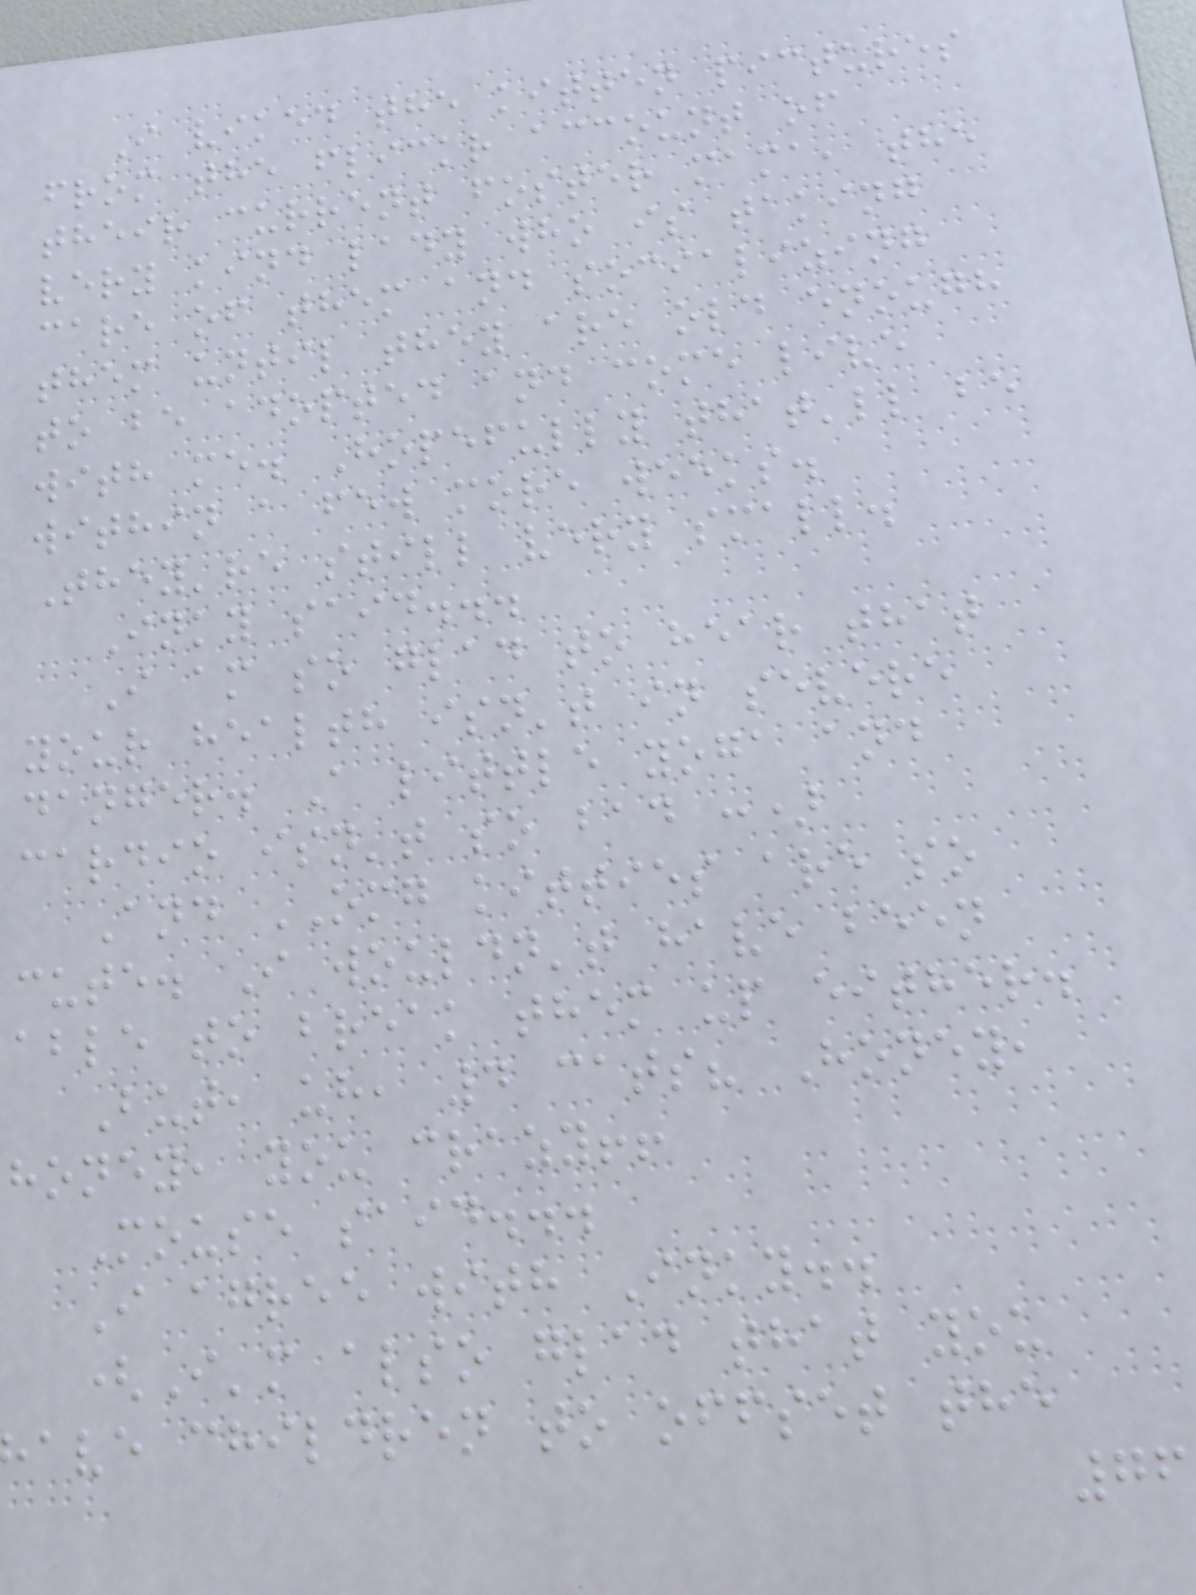I viked the kitten pictures
from the flickr account of
their current foster mama, the
very kind lady who is taking
care of them and socializing
them until they are old enough
to be adopted and come live
with me. Hopefully that'll be
within a few more weeks.
They're still very small.
Inky said...
I am so glad to hear that
your health isn't in severe
danger. A little yoga and
cardio isn't so bad :)
And OMG kitties are so
cute. I wouldn't have been
able to break them up either.
But, uh, 4 cats? Honey,
honey, you crazy!!
Mouse said...
I agree with Inky..
(I'm also glad that you
ave children to offset the
76
